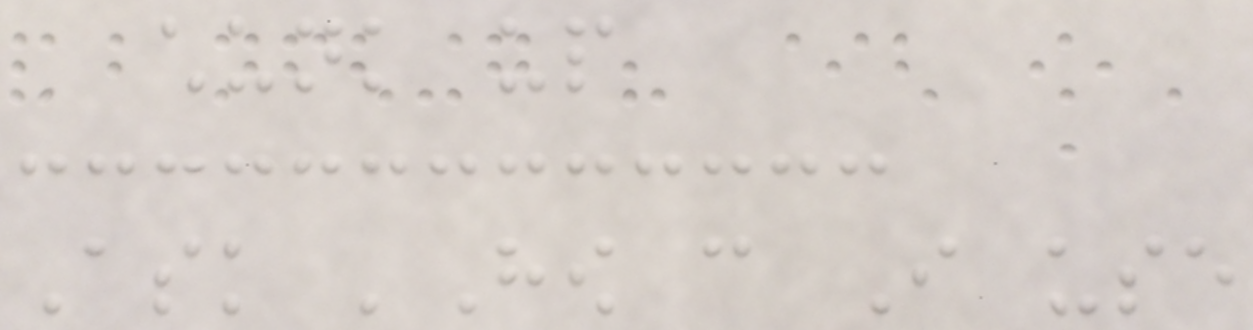chunk up
Ask 'How can I use
